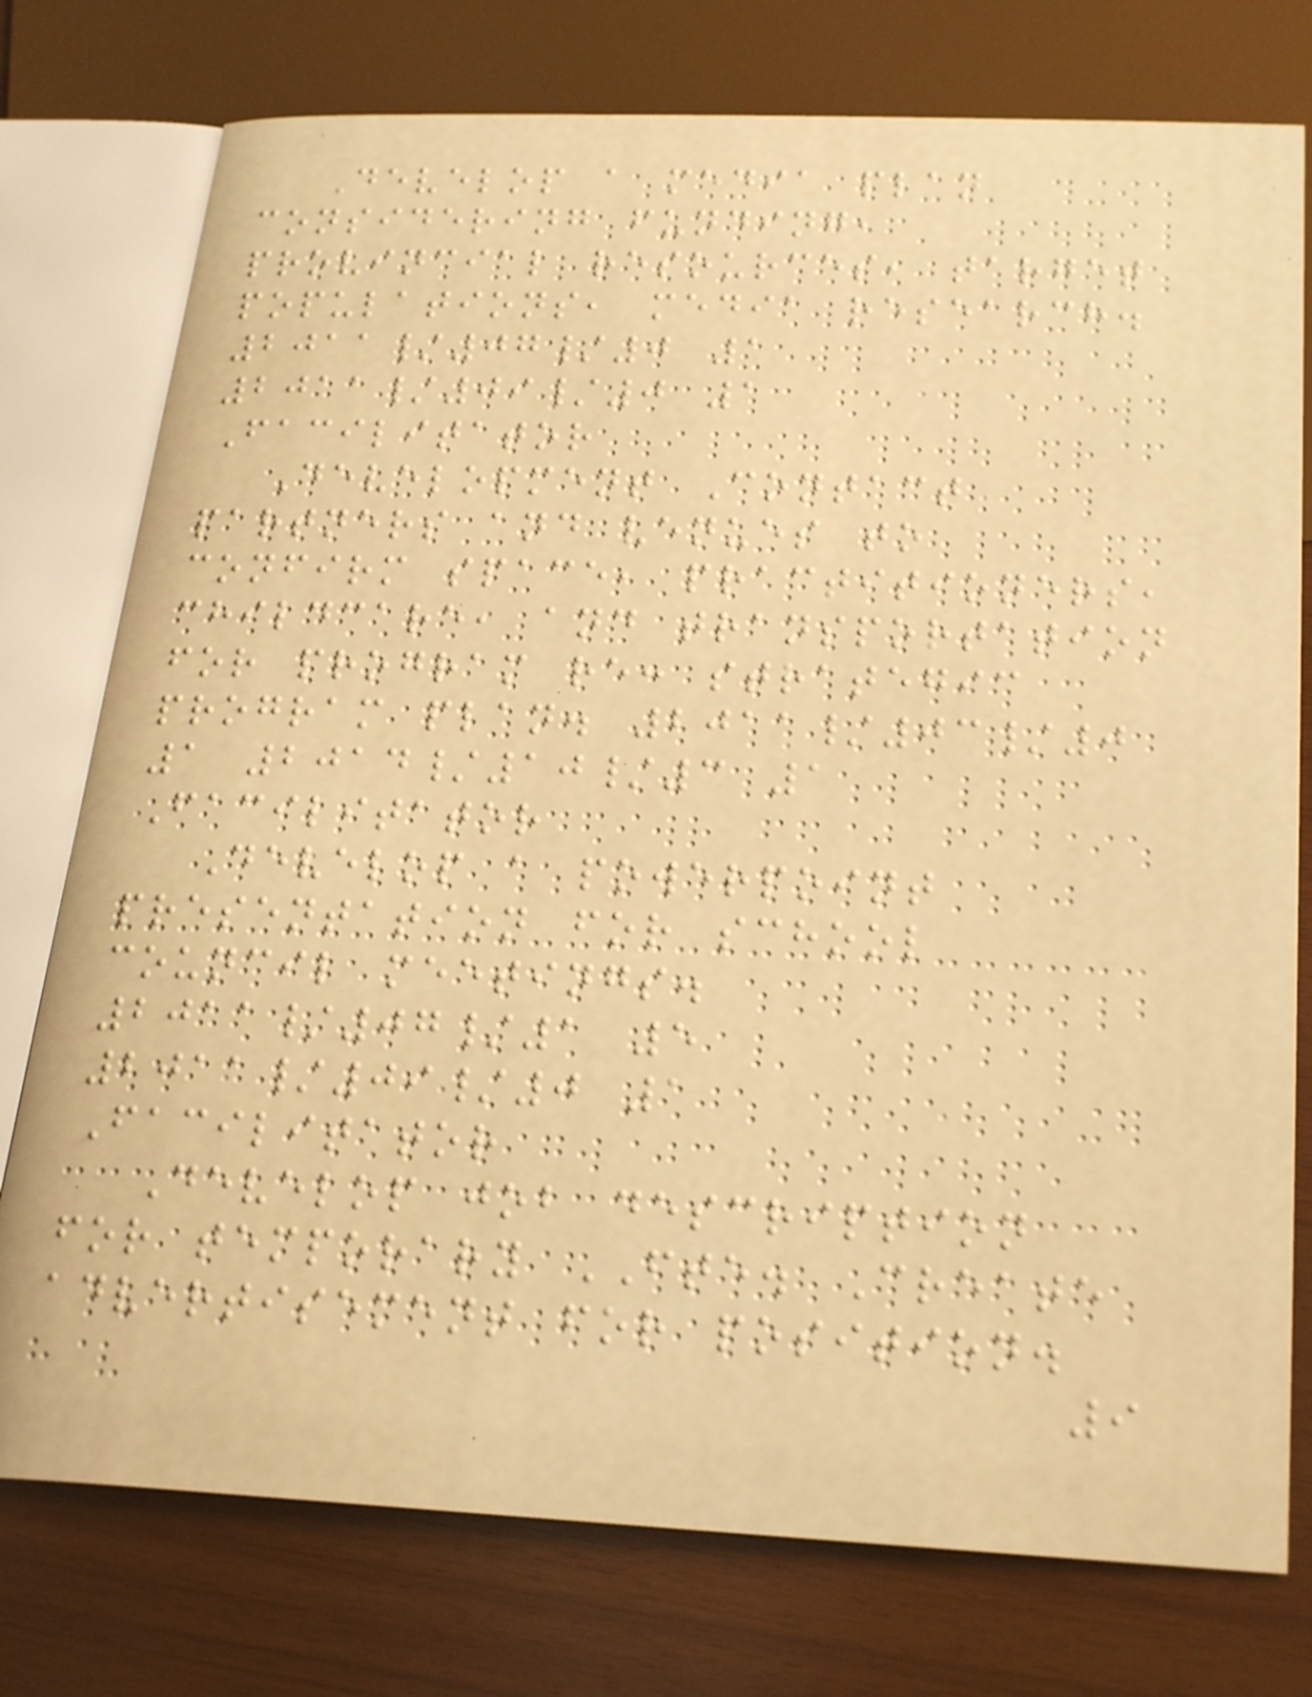Develop a media plan
considering funding,
provincial resources, target
populations, media research.
2011/07/0 1
2011/09/0 1
Facilitator
Development Contact
partners and venues to
confirm space, practitioners,
childcare, and transportation
for program re: strategic
program plan. 2011/03/0
1 2014/10/3 1
Facilitator
Develop a powerpoint
presentation for school
council meetings.
2011/07/1 5
2011/09/0 1
Facilitator
Develop job description
for temporary FTE. Create
advertisement for position.
9
